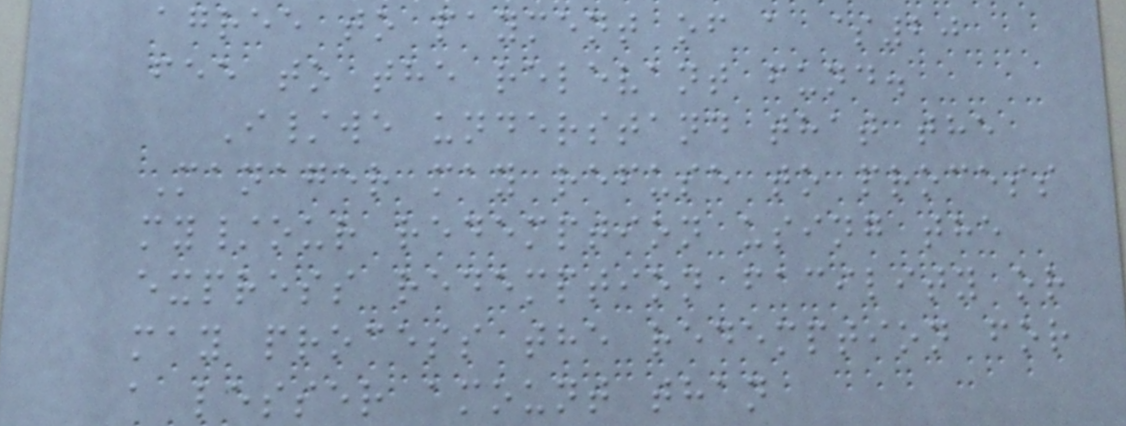agree to payment of a $20
fee to the relevant fund.
I/we understand that the
Manager may refuse to process
my/our redemption using the
express redemption facility or
may process the redemption for
a lesser amount than
